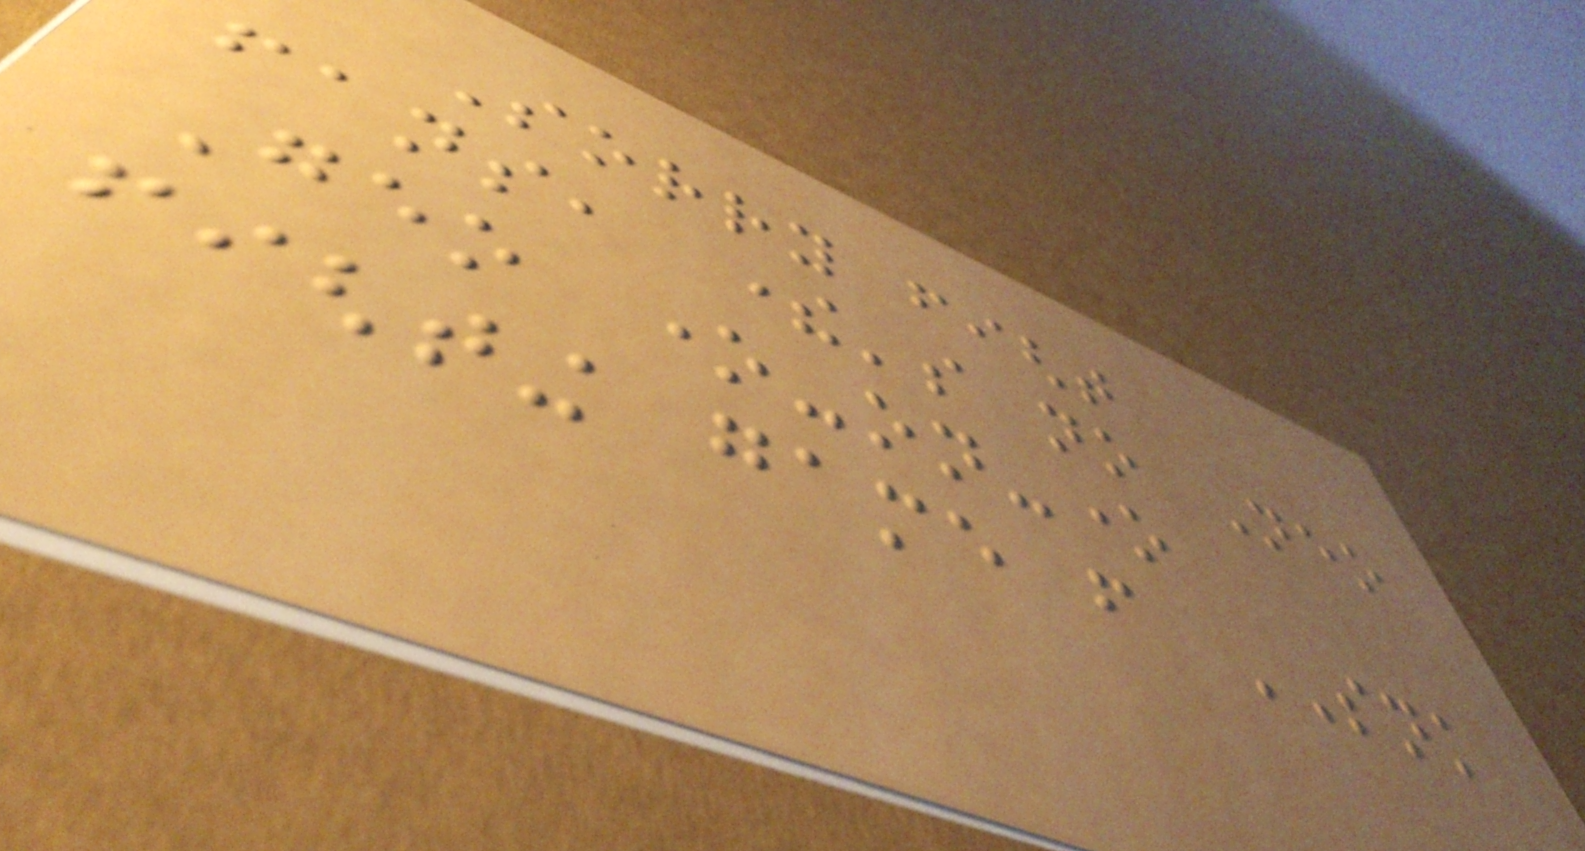Sorry fight
fans, there's no Neo
Geo one-on-one
fighting game from SNK
